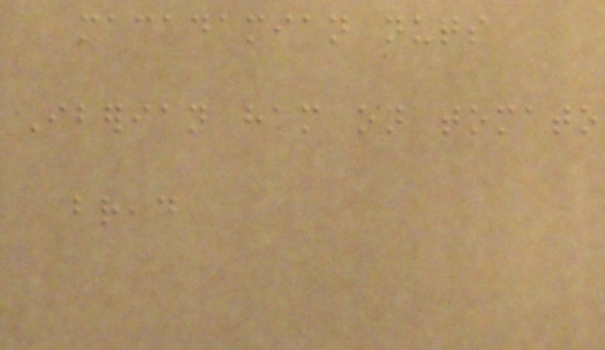macadamian nuts
Iberian ham on tomato
bread
